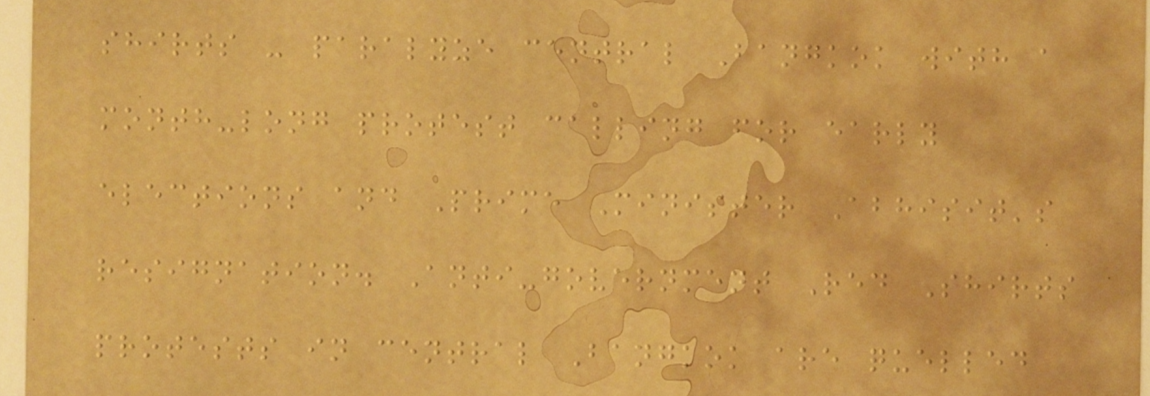shirts - paralyze central Bangkok with a
month-long protest calling for early
elections and Prime Minister Abhisit's
resignation. Anti-government Red Shirts
protests in central Bangkok are quelled
